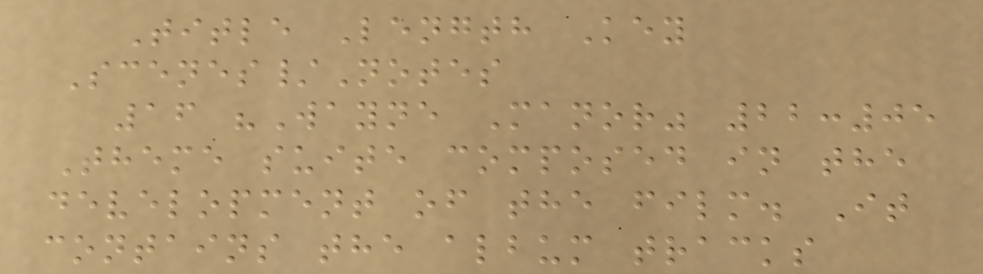Title Length Key
Scenes/Notes
16 "Wayne Manor" 22:05
Theme suite composed in the
development of the film. It
contains the album tracks
